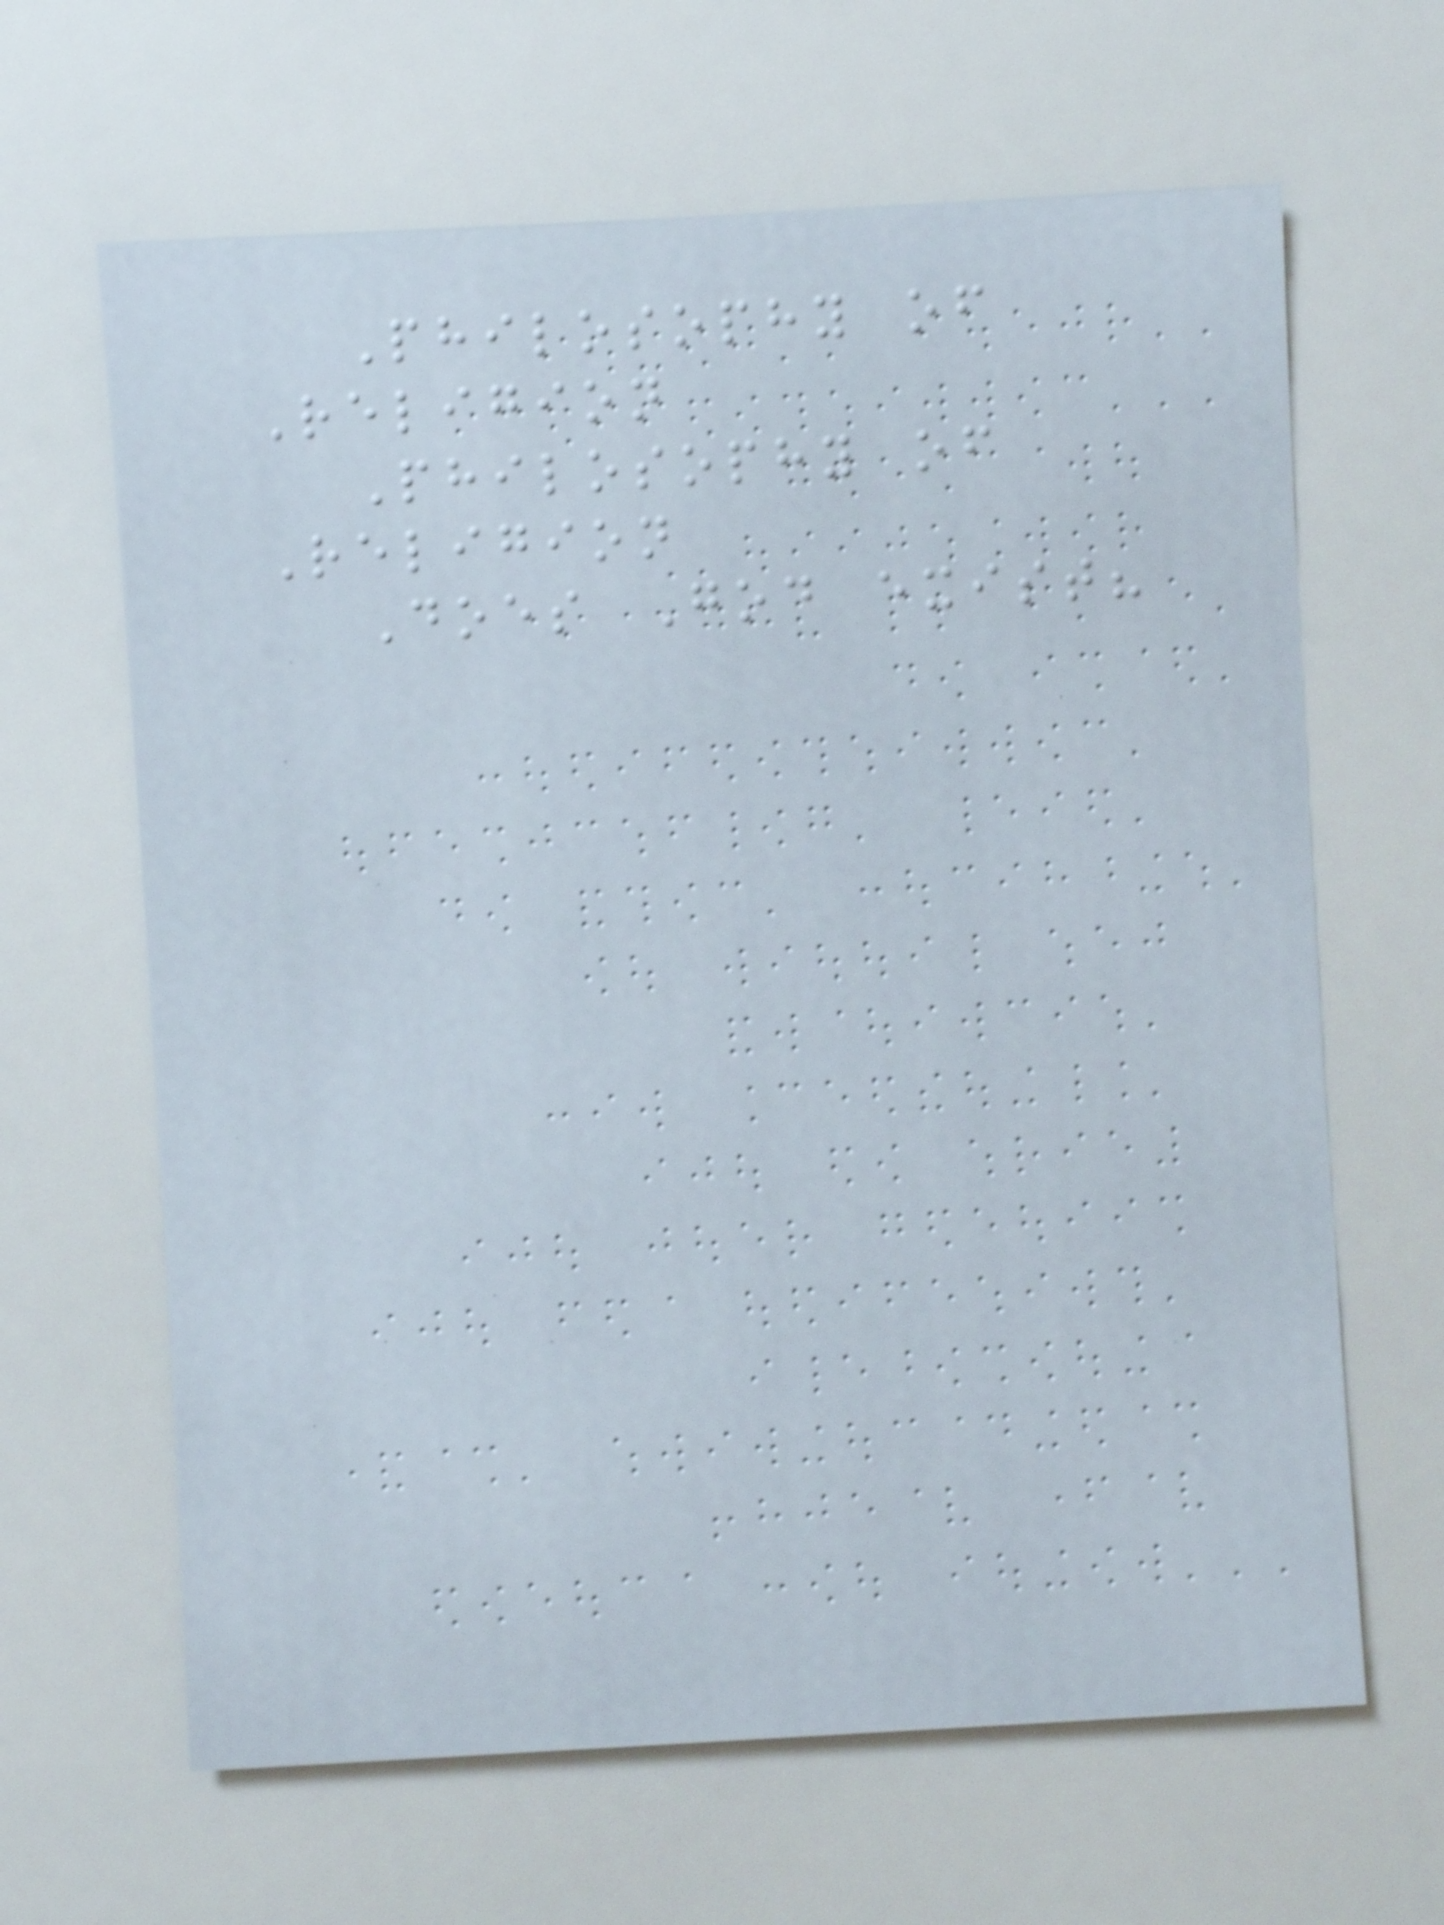Philosophy of
Religion
Philosophy of
Religion
Does God exist?
